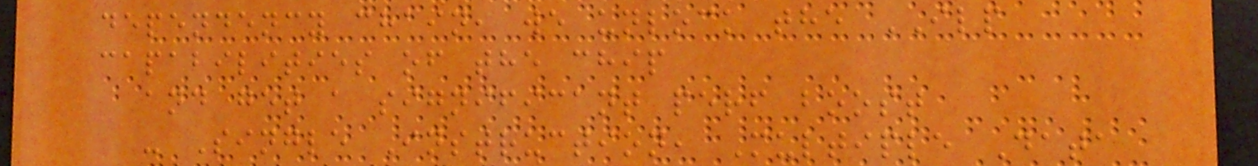dependency chain, we unlock the ILP
capabilities of the chip
and get a significant perf boost
- Single Instruction, Multiple Data
